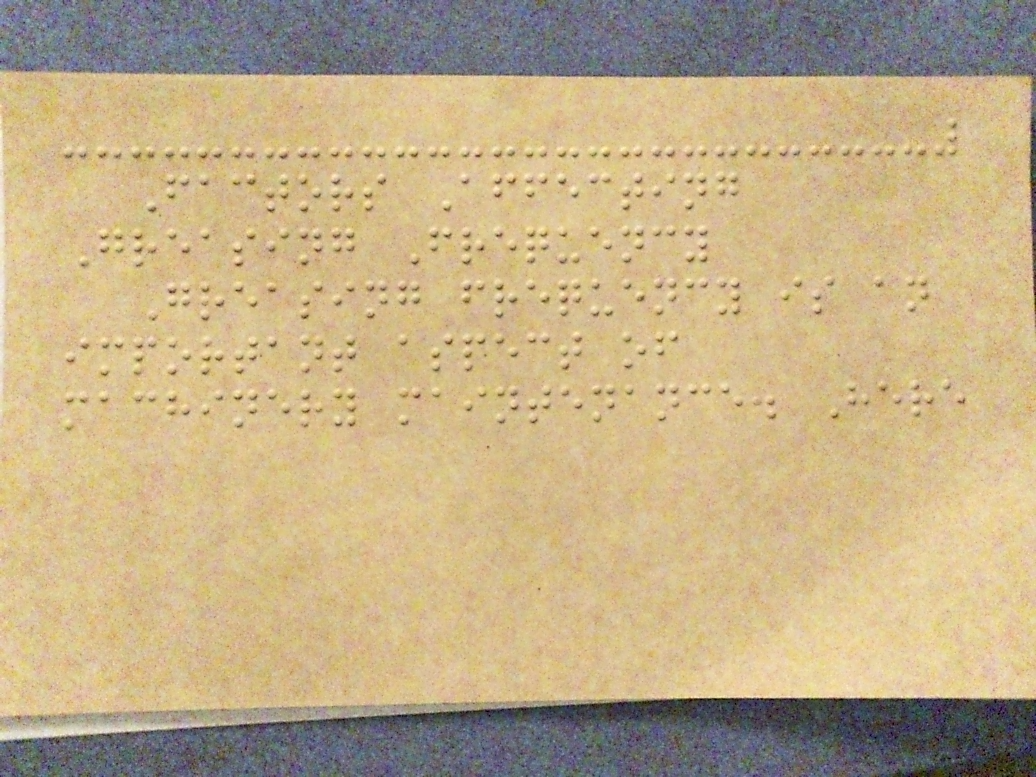Factors Affecting
Greasing Frequency
Greasing frequency is an
important aspect of
machinery maintenance. Here
